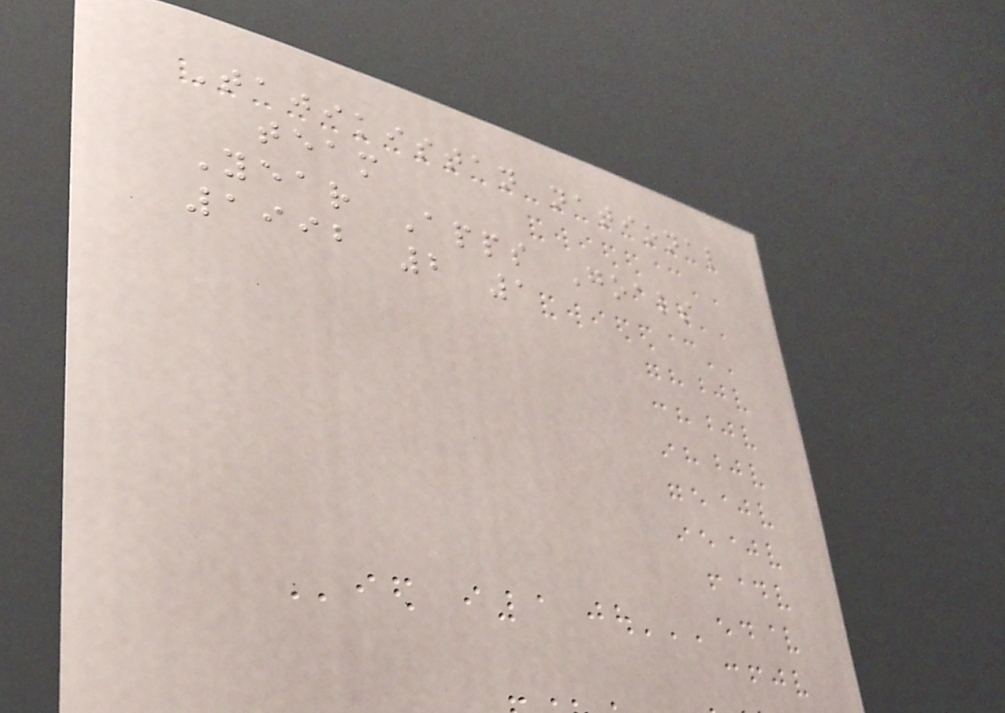Tajikistan national
team
Year Apps Goals
1992 2 1
